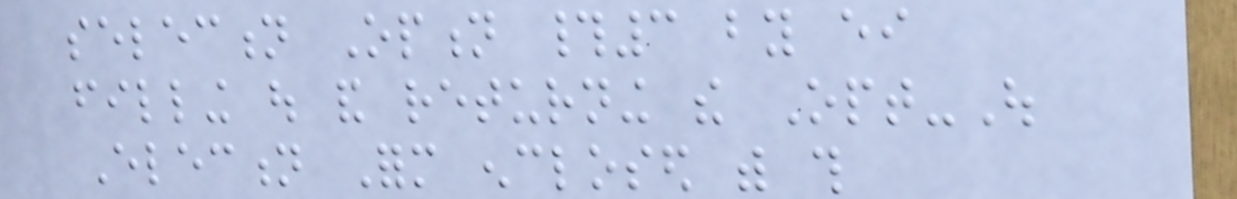selection Option #3 by either
filling out and returning the Opt-Out
Election Form enclosed with this
